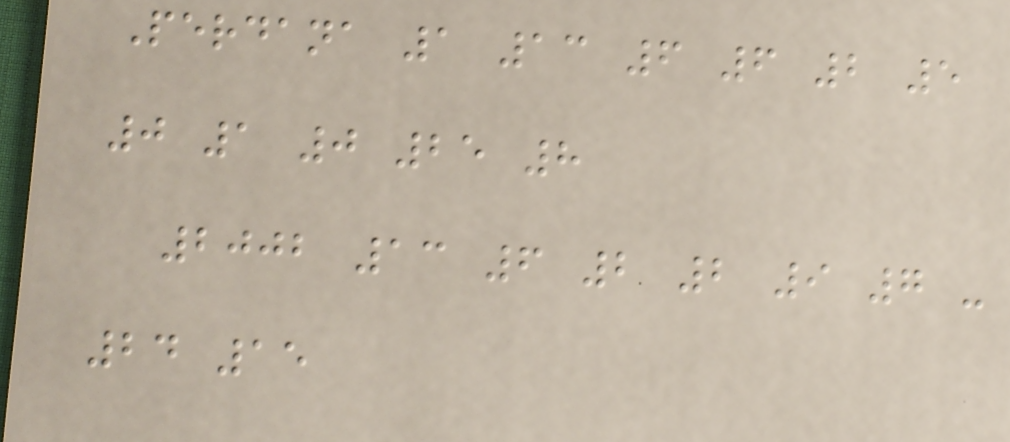Perdana 1 13 6 6 2 5
0 1 0 25 8
2002 13 6 2 2 9 7 -
24 15
